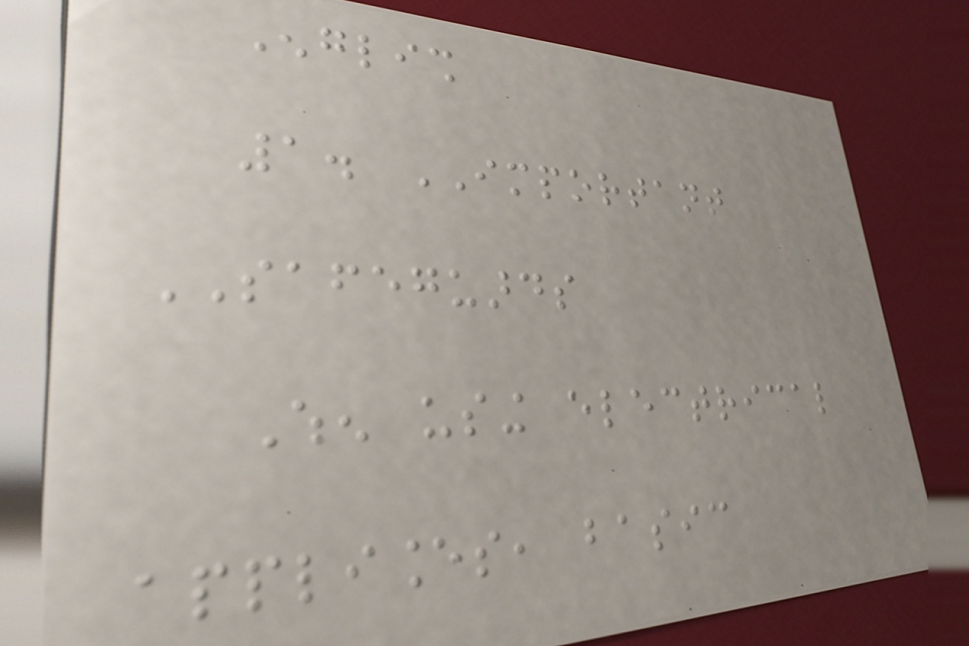English
1. IMPORTANT
SAFEGUARDS
When using electrical
appliances, basic
